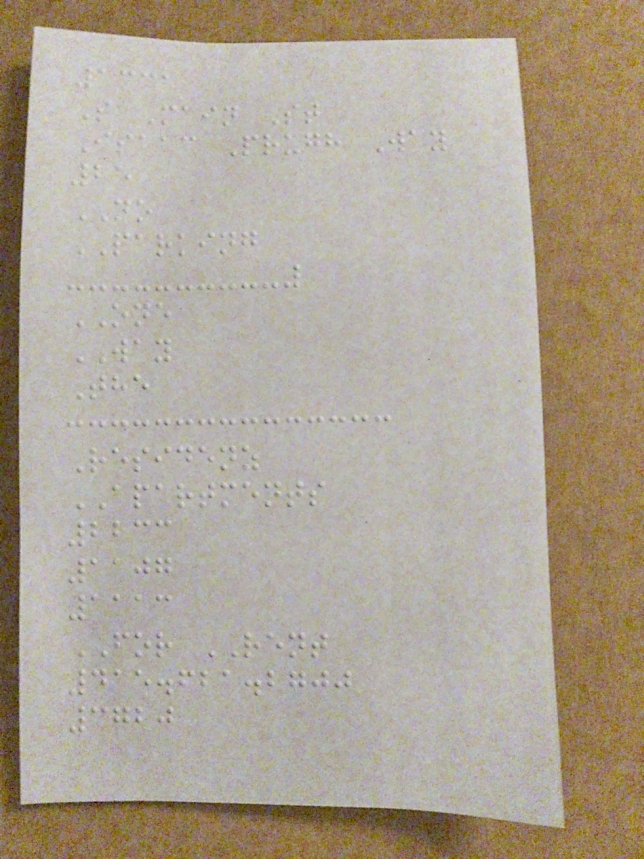1331
S Main St
Isaac Prugh Way
25
NO
PARKING
ONE
WAY
The
Residenz
APARTMENTS
2233
1107
1113
FOR RENT
415.621.2700
3720
